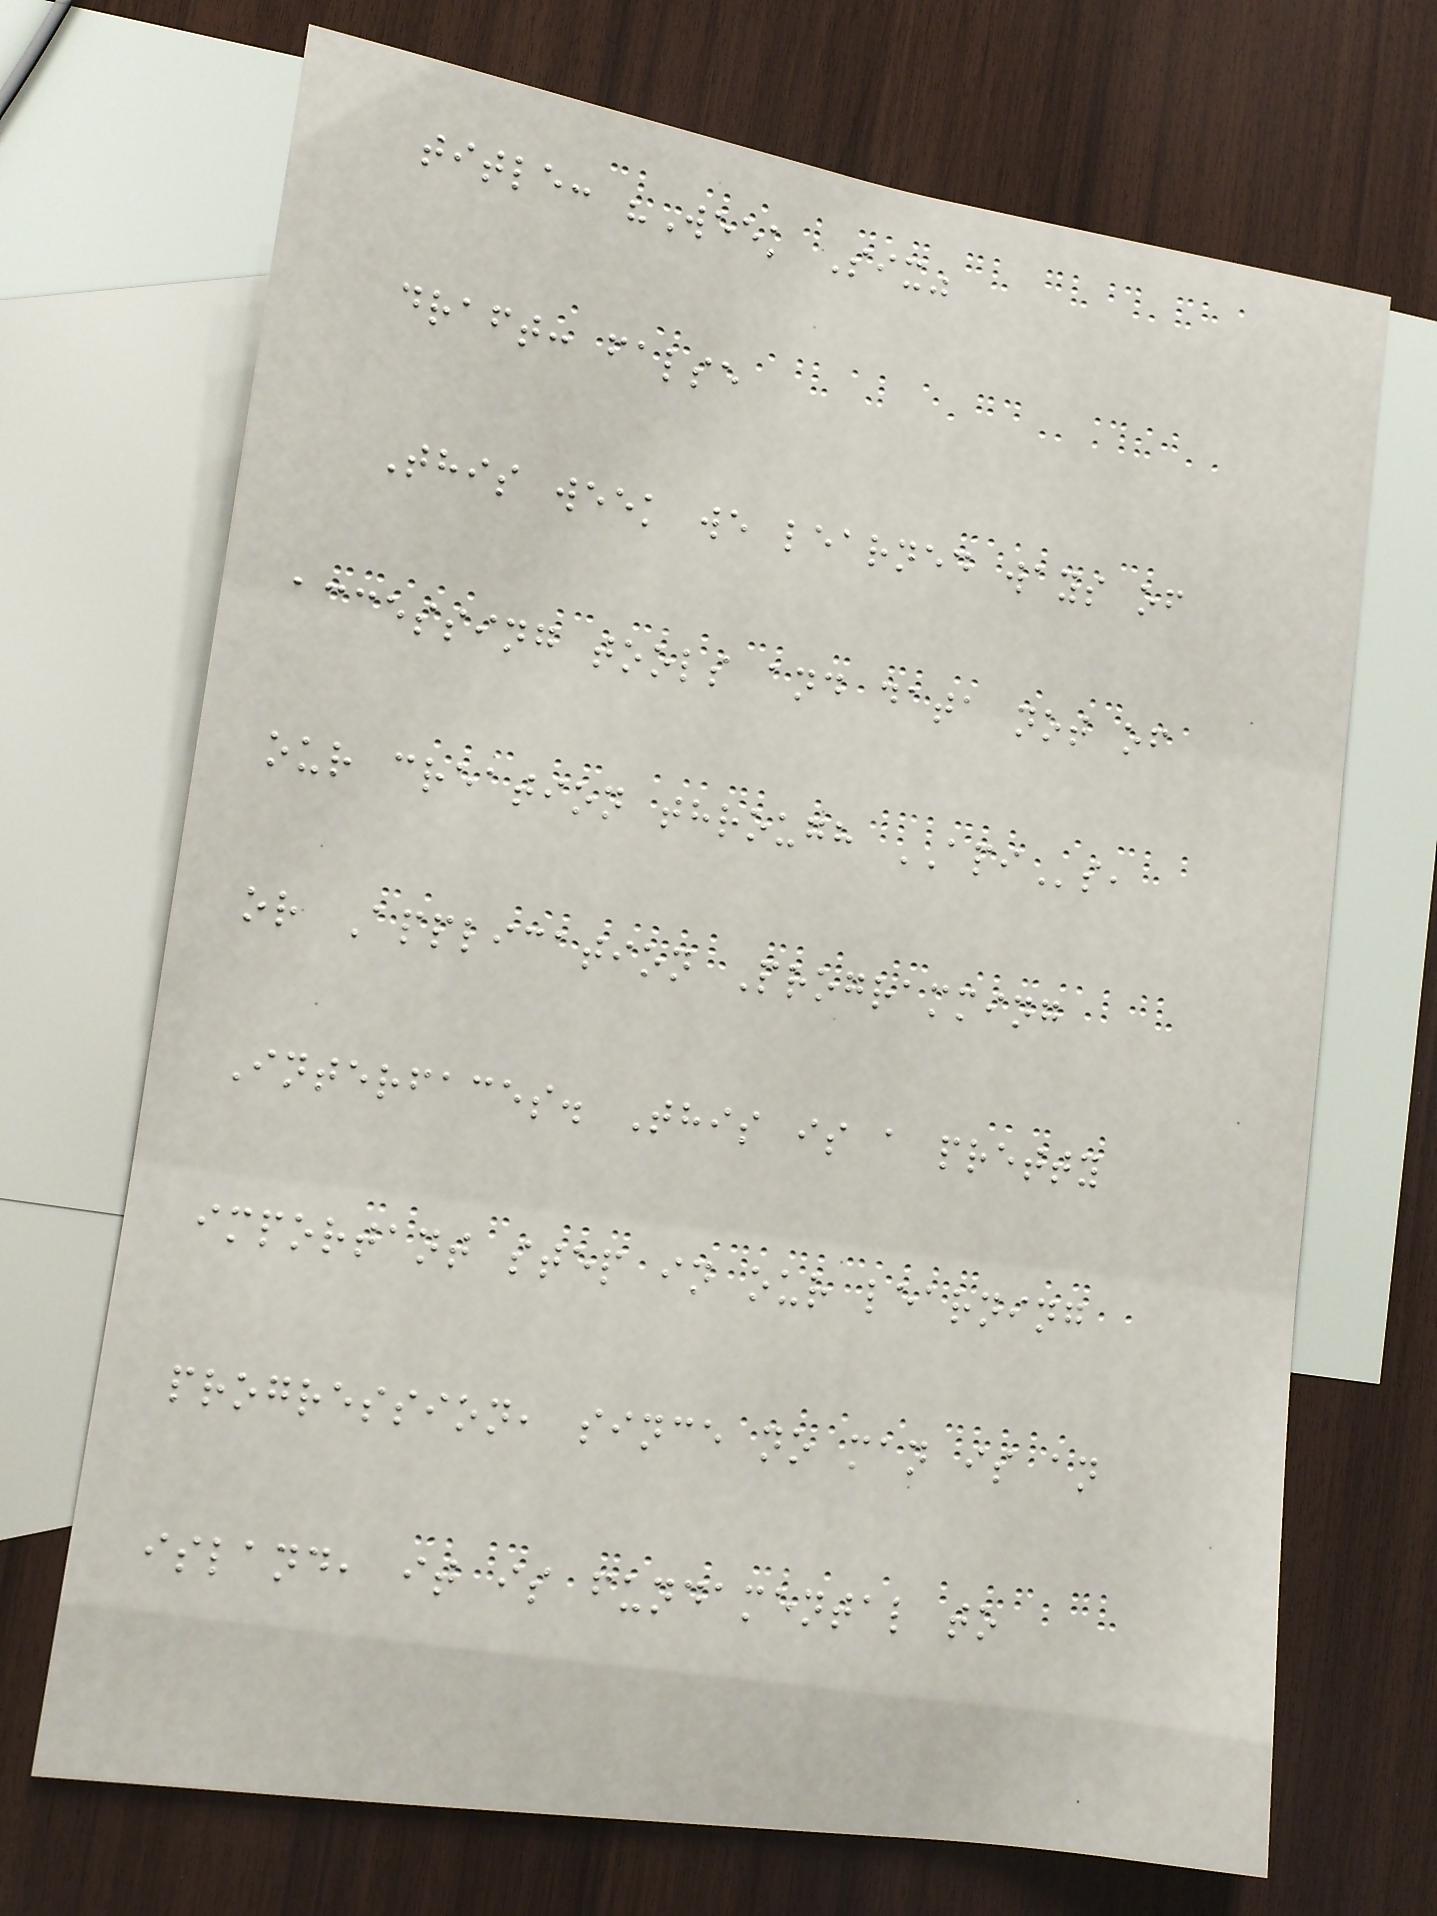title: "Week Six"
draft: false
This week we learned ways of
accessing tools and data not of
our creation through APIs,
or Application Programming
Interfaces. This is a pretty
important step in our learning
progression, since no man is an
island, it is fundamental to
